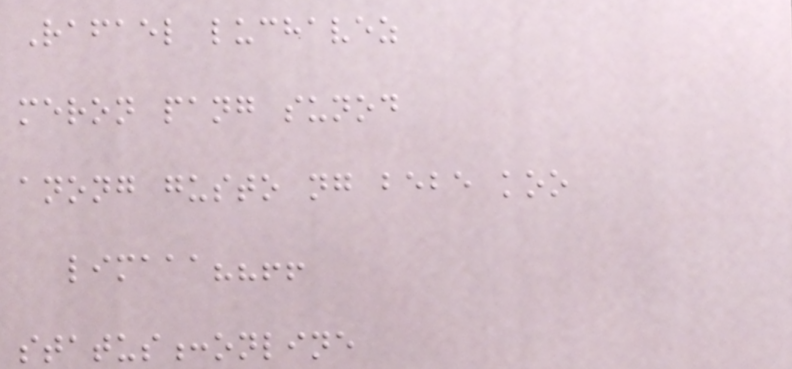Rafael luchavez
meron pang sunod
anong gusto ng bebe koo
limaaa??!!
status:online
